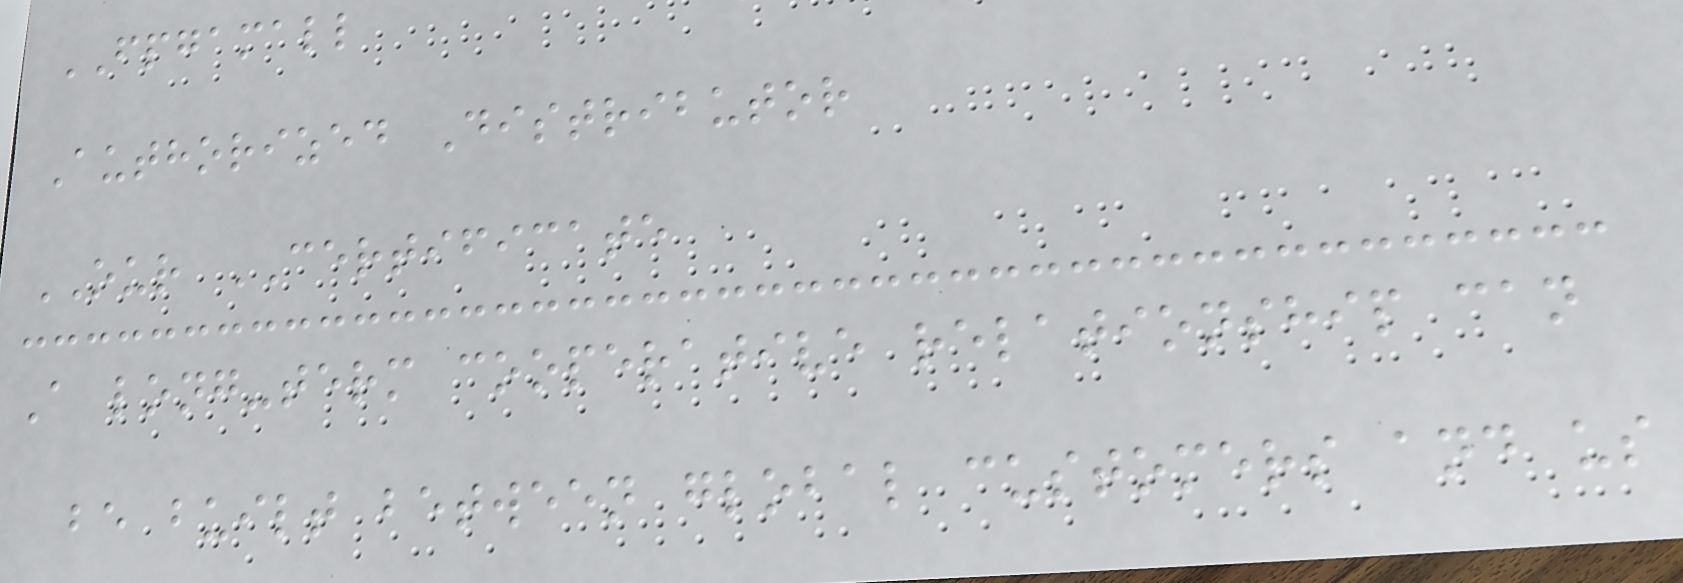FPGAMALL
Authorized Distributor
OUR CERTIFICATE
A long-term cooperative relationship can
be built between global customers and us
